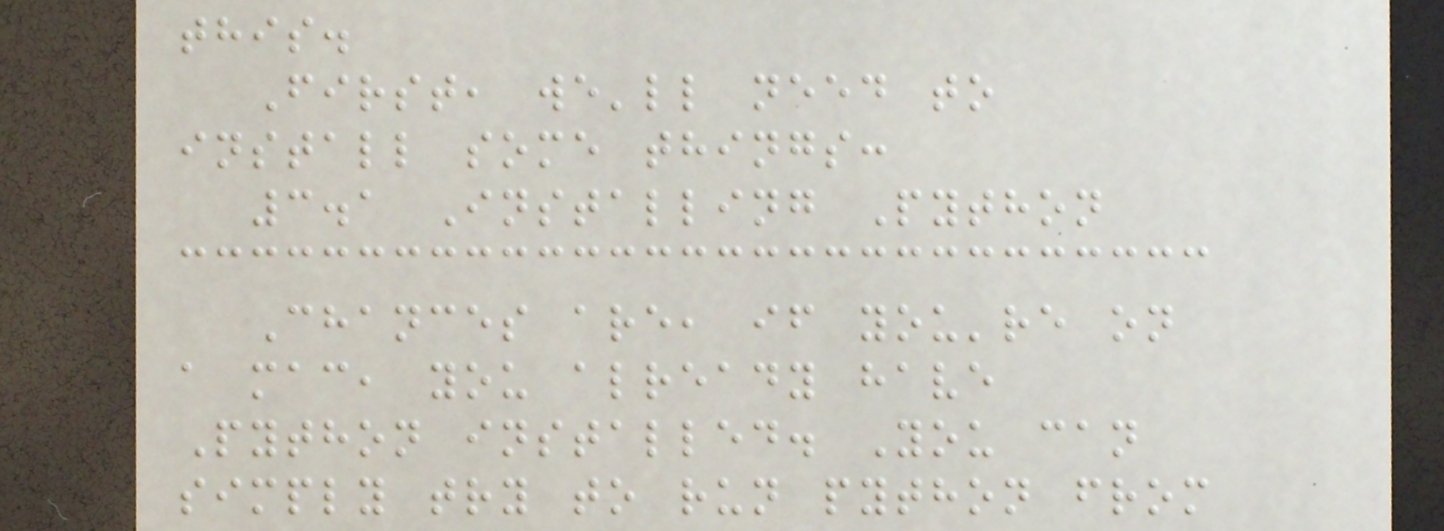this.
First, we'll need to
install some things:
3.1 Installing Python
Chances are, if you're on
a mac, you already have
Python installed. You can
simply try to run python from
